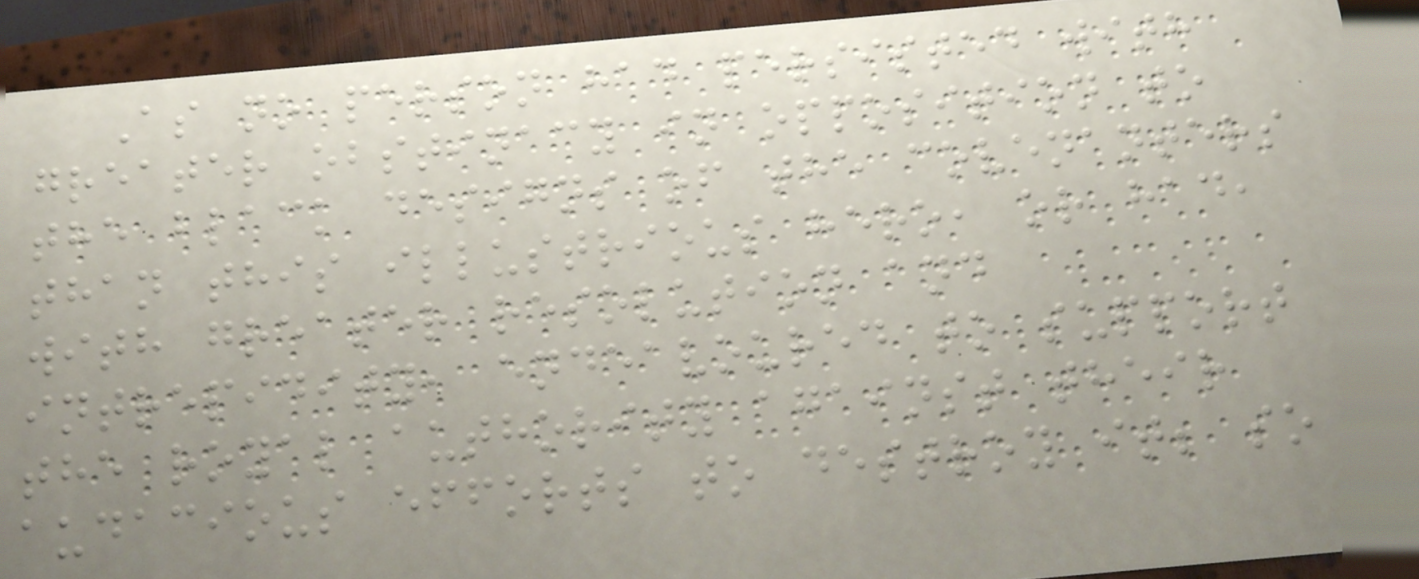As no person had persisted with
greater obstinacy in opposition to
the black designs of the covenanters
than this illustrious hero, or had,
with greater resolution and
intrepidity, endeavoured to support
the royal authority against their
audacious efforts to destroy it; so
